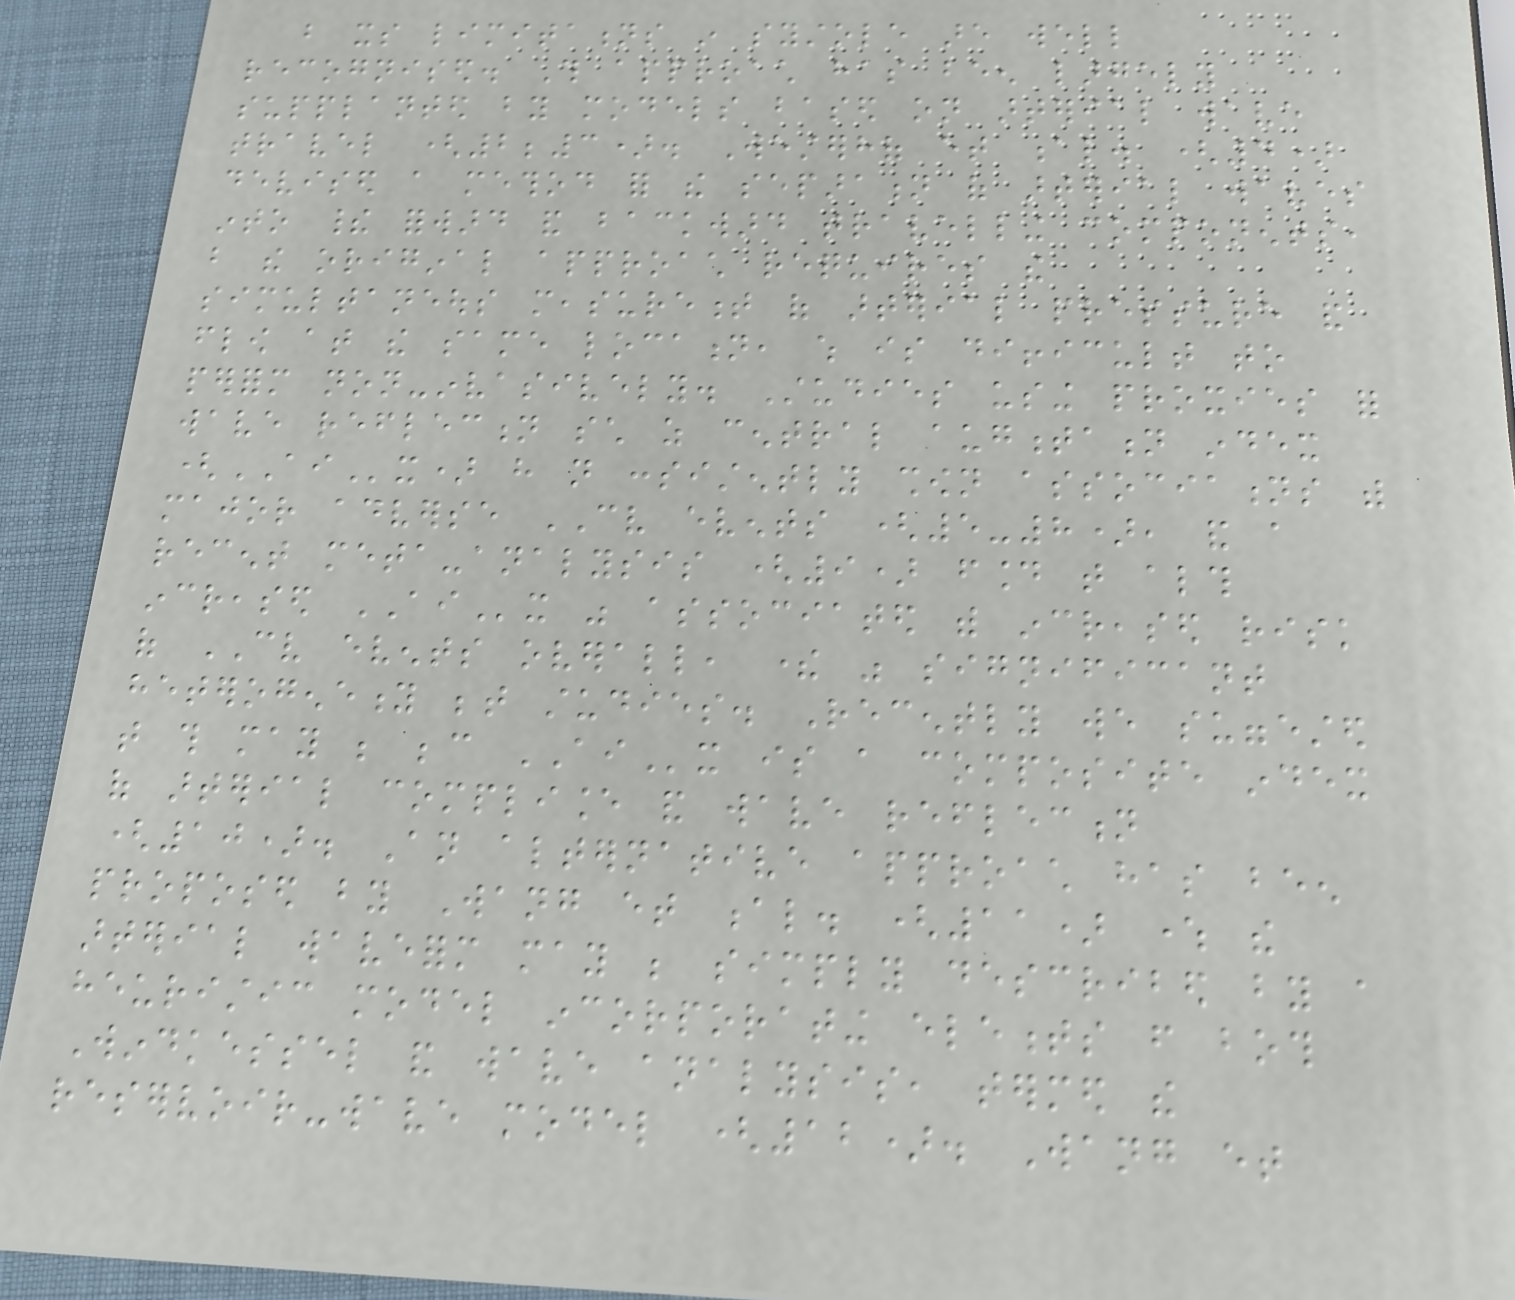but its limitations in systole are well
recognised. This approach has been largely
supplanted by models based on arterial wave
travel (2;3). Westerhof et al. (4)
devised a method for the separation of arterial waves
into their forward and backward travelling components,
but the original approach requires the
simultaneous measurement of arterial pressure and
flow at the same location, which is difficult to
perform non-invasively. Studies using proxies for
wave reflection such as central augmentation index
(AIx) have not consistently shown associations with
major adverse CV events (5-8), and a
recent meta-analysis (9) found that although
increased AIx was associated with increased risk
of CV events overall, there was significant
heterogeneity between studies. Recently we suggested
that this may be because AIx is a composite index
of arterial compliance and wave reflection
(10). An alternative approach has been
proposed by Wang et al. (11) where the
arterial waveform may be simply described by a
heuristic model incorporating elements from both
Windkessel and wave analysis, termed the
reservoir-wave model (12). Wang et
